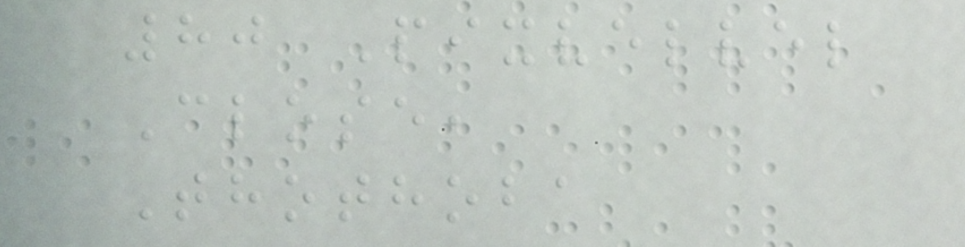80 Pixvelvel
Close,
Thothoba
